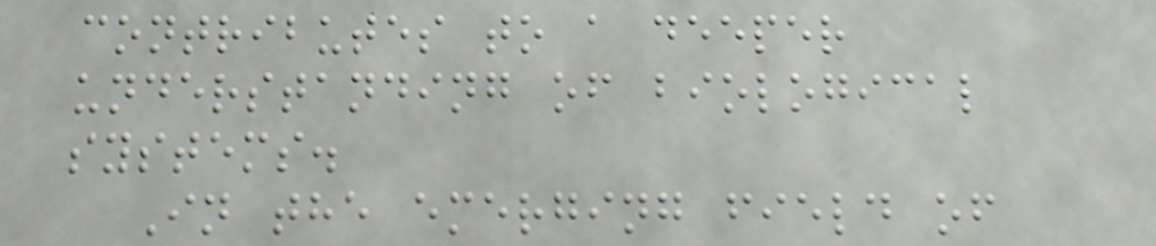contributes to a deeper
understanding of biological
systems.
In the emerging field of
